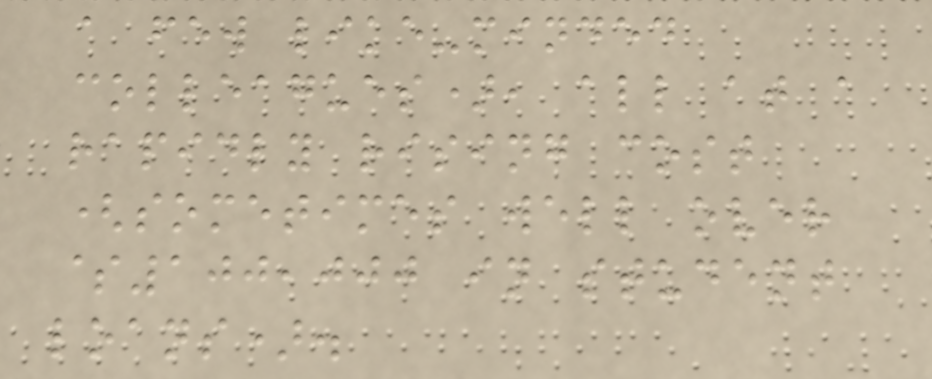a few like-minded
colleagues), all at a
rapidly rising cost
(sometimes well over
$100,000 in student
loans).
